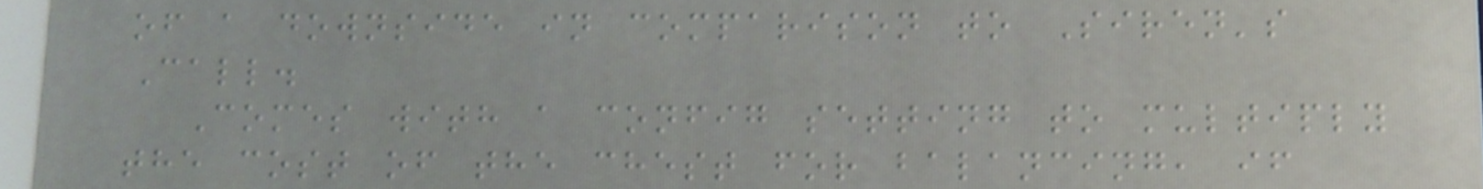of a downside in comparison to Siren's
Call.
Comes with a config setting to multiply
the cost of the chest for balancing, if
